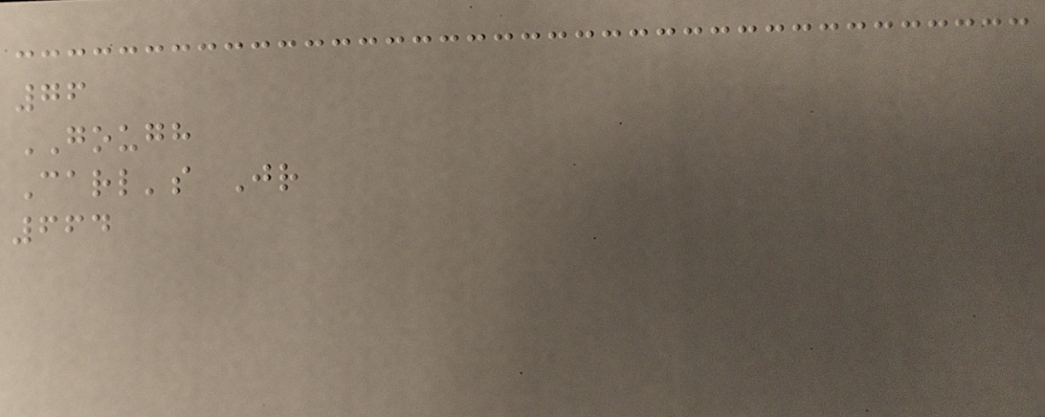76
GOUGH
Carl's Jr
664
